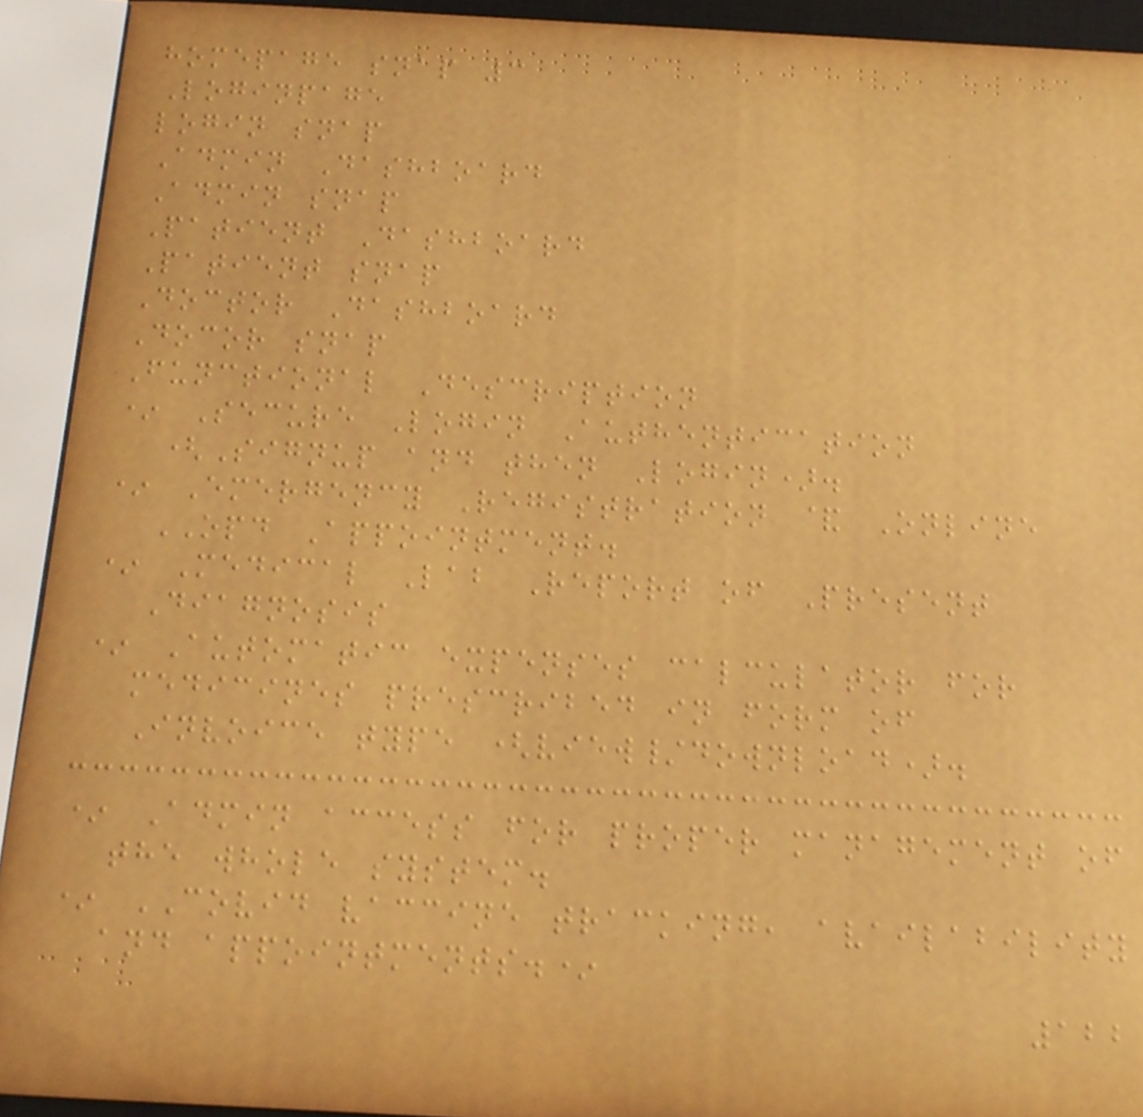homepage snap 3
Loginpage
login snap
Admin Dashboard
Admin snap
Patient Dashboard
Patient snap
Doctor Dashboard
Docor snap
Functional Description
* Secure Login Authentication
(Signup and then Login).
* Emergency Registration & Online
OPD Appointment.
* Medical Lab Report of Present
Diagnosis
* Automatic expenses calculator for
medicines prescribed in form of
Invoice type (view/download).
* Admin access for proper management of
the whole system.
* COVID vaccine tracking, availability
and appointments.*
122
